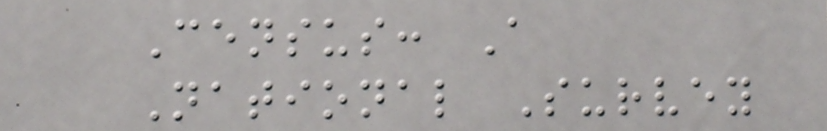Census: A
National Survey
